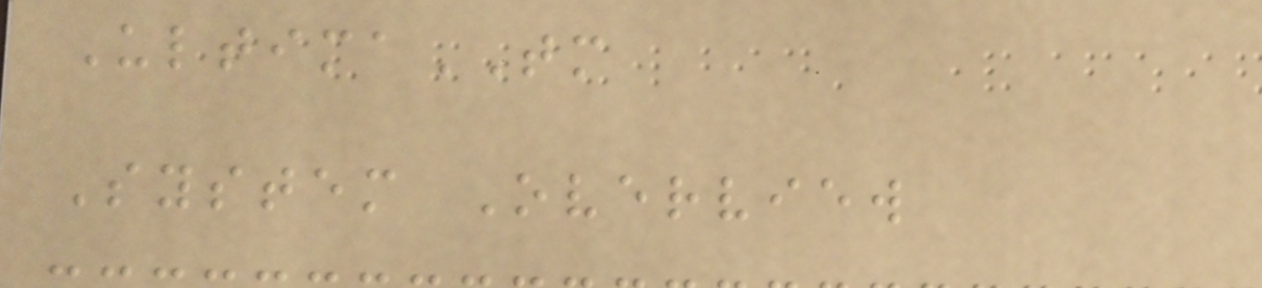UltimaTM
System Overview
